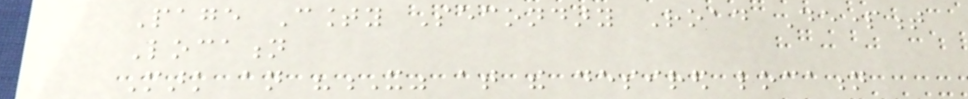Page County Secondary Road Department
Location
Mark an "X" at the desired location
